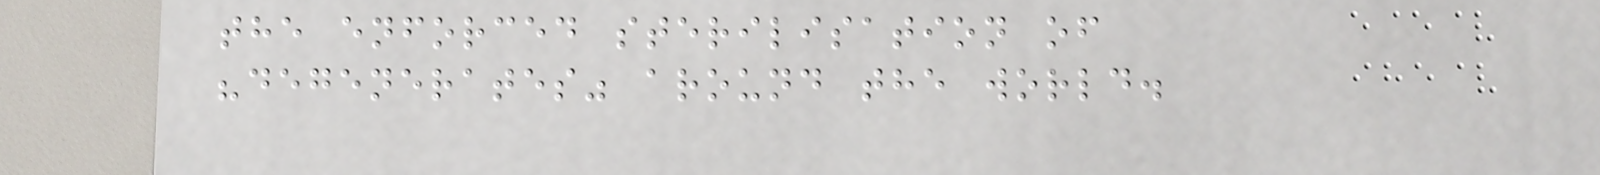the enforced sterilisation of
"degenerates" around the world.
